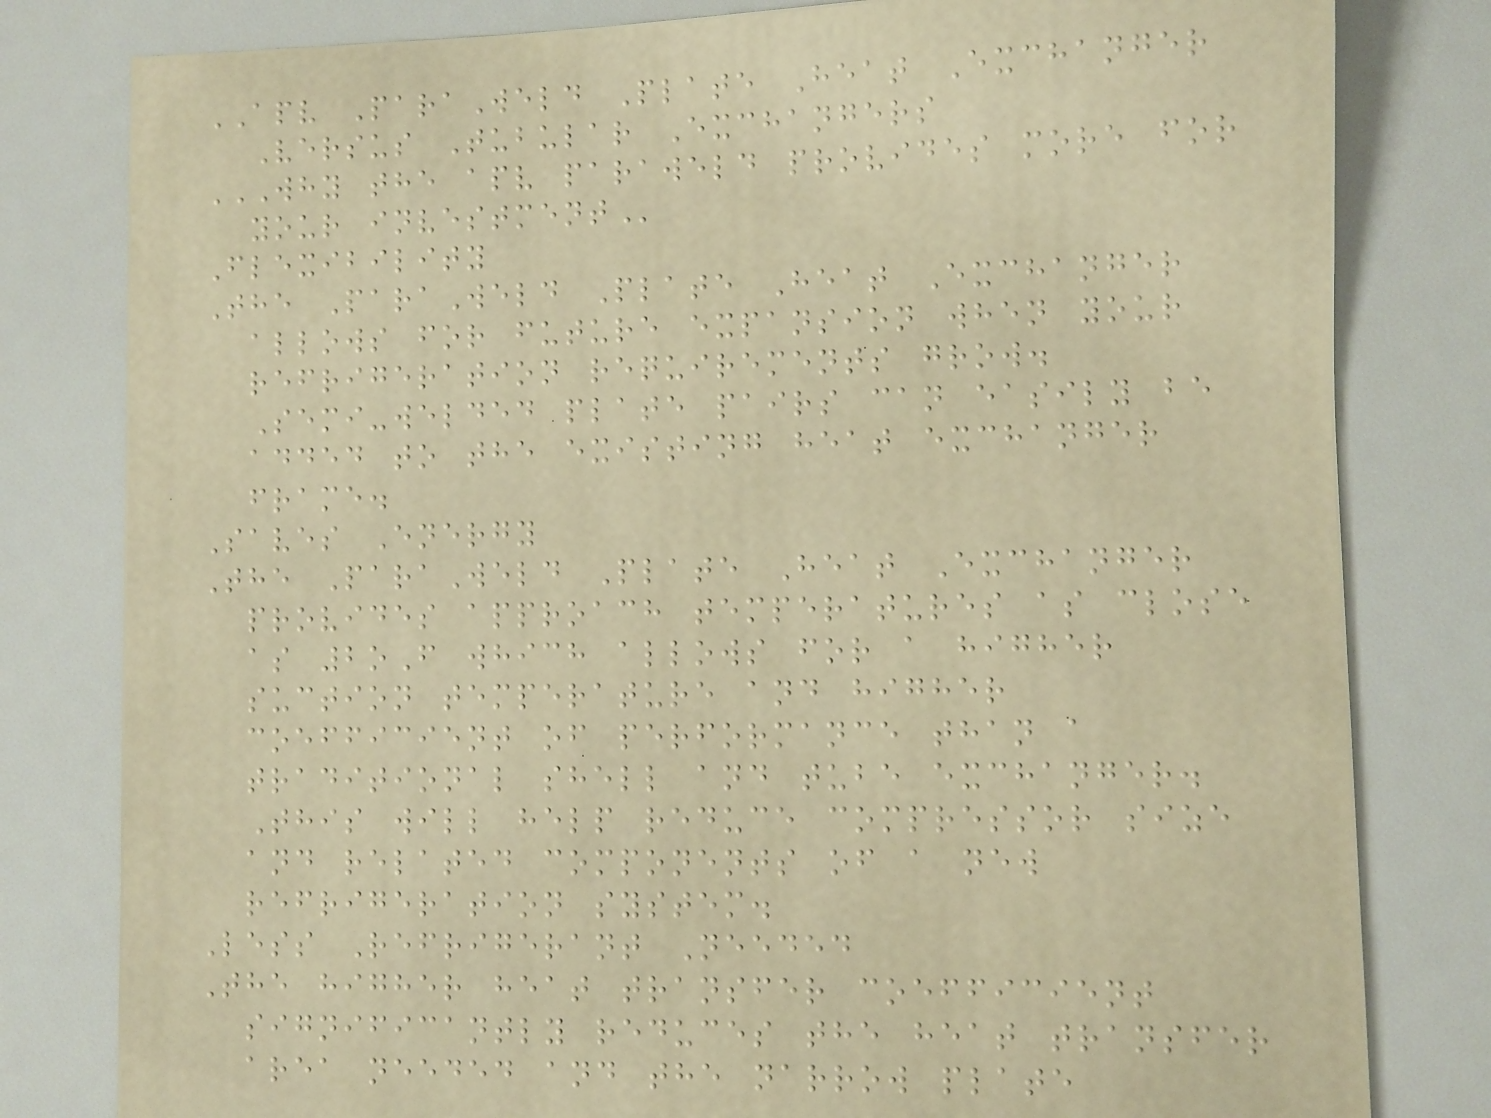APV ParaWeld Plate Heat Exchanger
Versus Tubular Exchangers
WHY THE APV PARAWELD PROVIDES MORE FOR
YOUR INVESTMENT
Flexibility
The ParaWeld Plate Heat Exchanger
allows for future expansion when your
refrigeration requirements grow.
Semi-welded plate pairs can easily be
added to the existing heat exchanger
frame.
Saves Energy
The ParaWeld Plate Heat Exchanger
provides approach temperatures as close
as 2oF which allows for a higher
suction temperature and higher
coefficient of performance than a
traditional shell and tube exchanger.
This will help reduce compressor size
and related components of a new
refrigeration system.
Less Refrigerant Needed
The higher heat transfer coefficient
significantly reduces the heat transfer
area needed and the narrow plate
